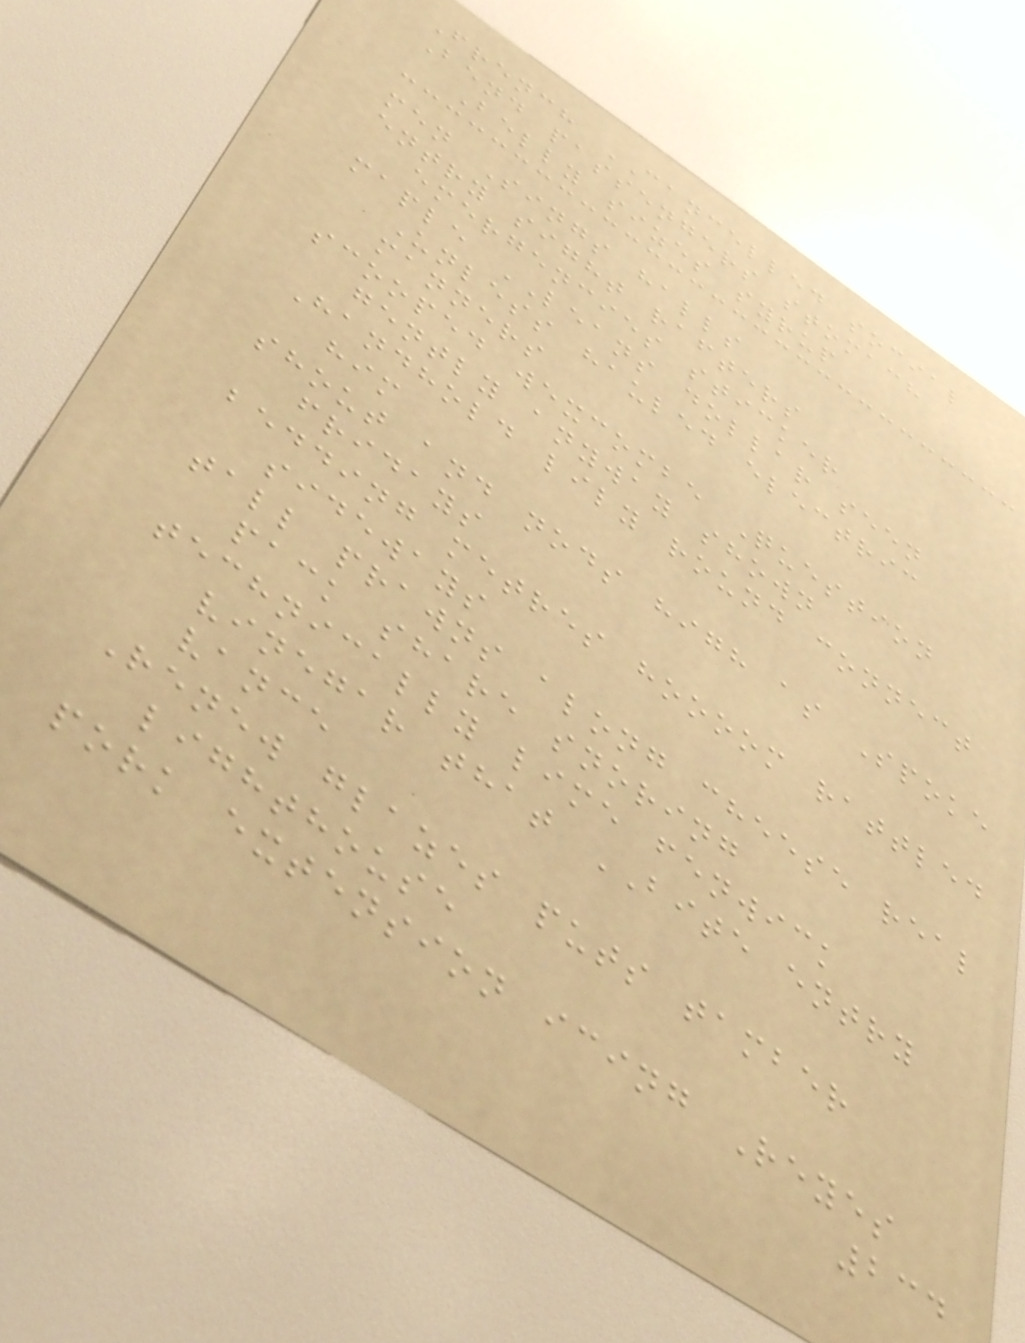French CANCELLED social
Bend passengers stomach
Belly sizes syrup
men Sings halls
entry sight rafters
emergencies sticker
maple LEANS dollar seen
Unless hauled electric
manners
scooped wexcombe Question
gently anyway shown
Handhold lily round connect
him
shout and nods high as Spoke
fridays
bedding metres hoooom rattled
sideways
tall prawns along cheese real
pack share snoring
technically lime fenwick
vinegar that BITE entry
vance
Renew glazes puts tamber
lighthouse
pork extension icing Reyes
234
